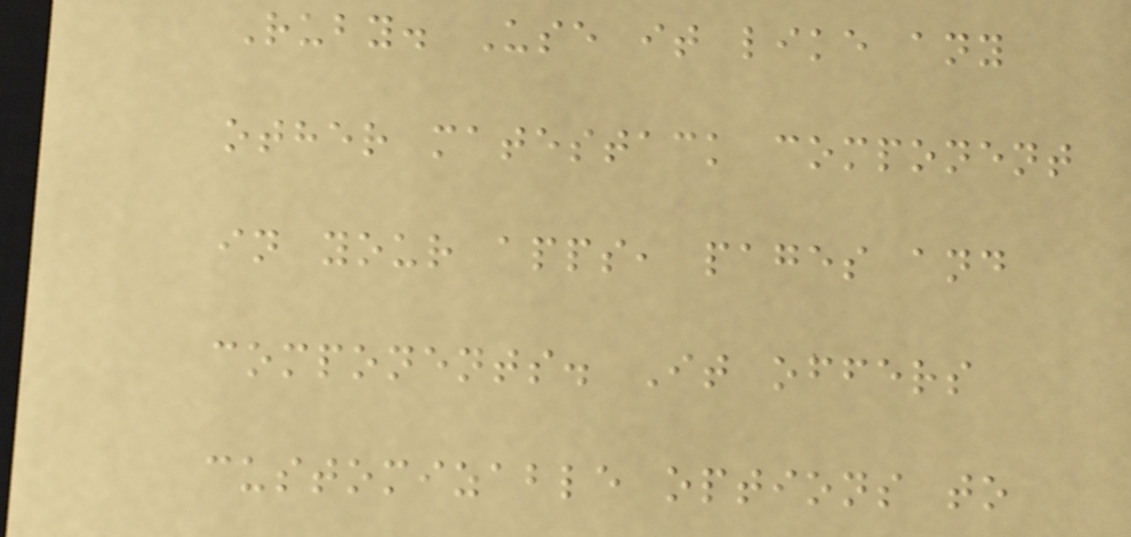Ruby. Use it like any
other matestack component
in your apps, pages and
components. It offers
customizable options to
